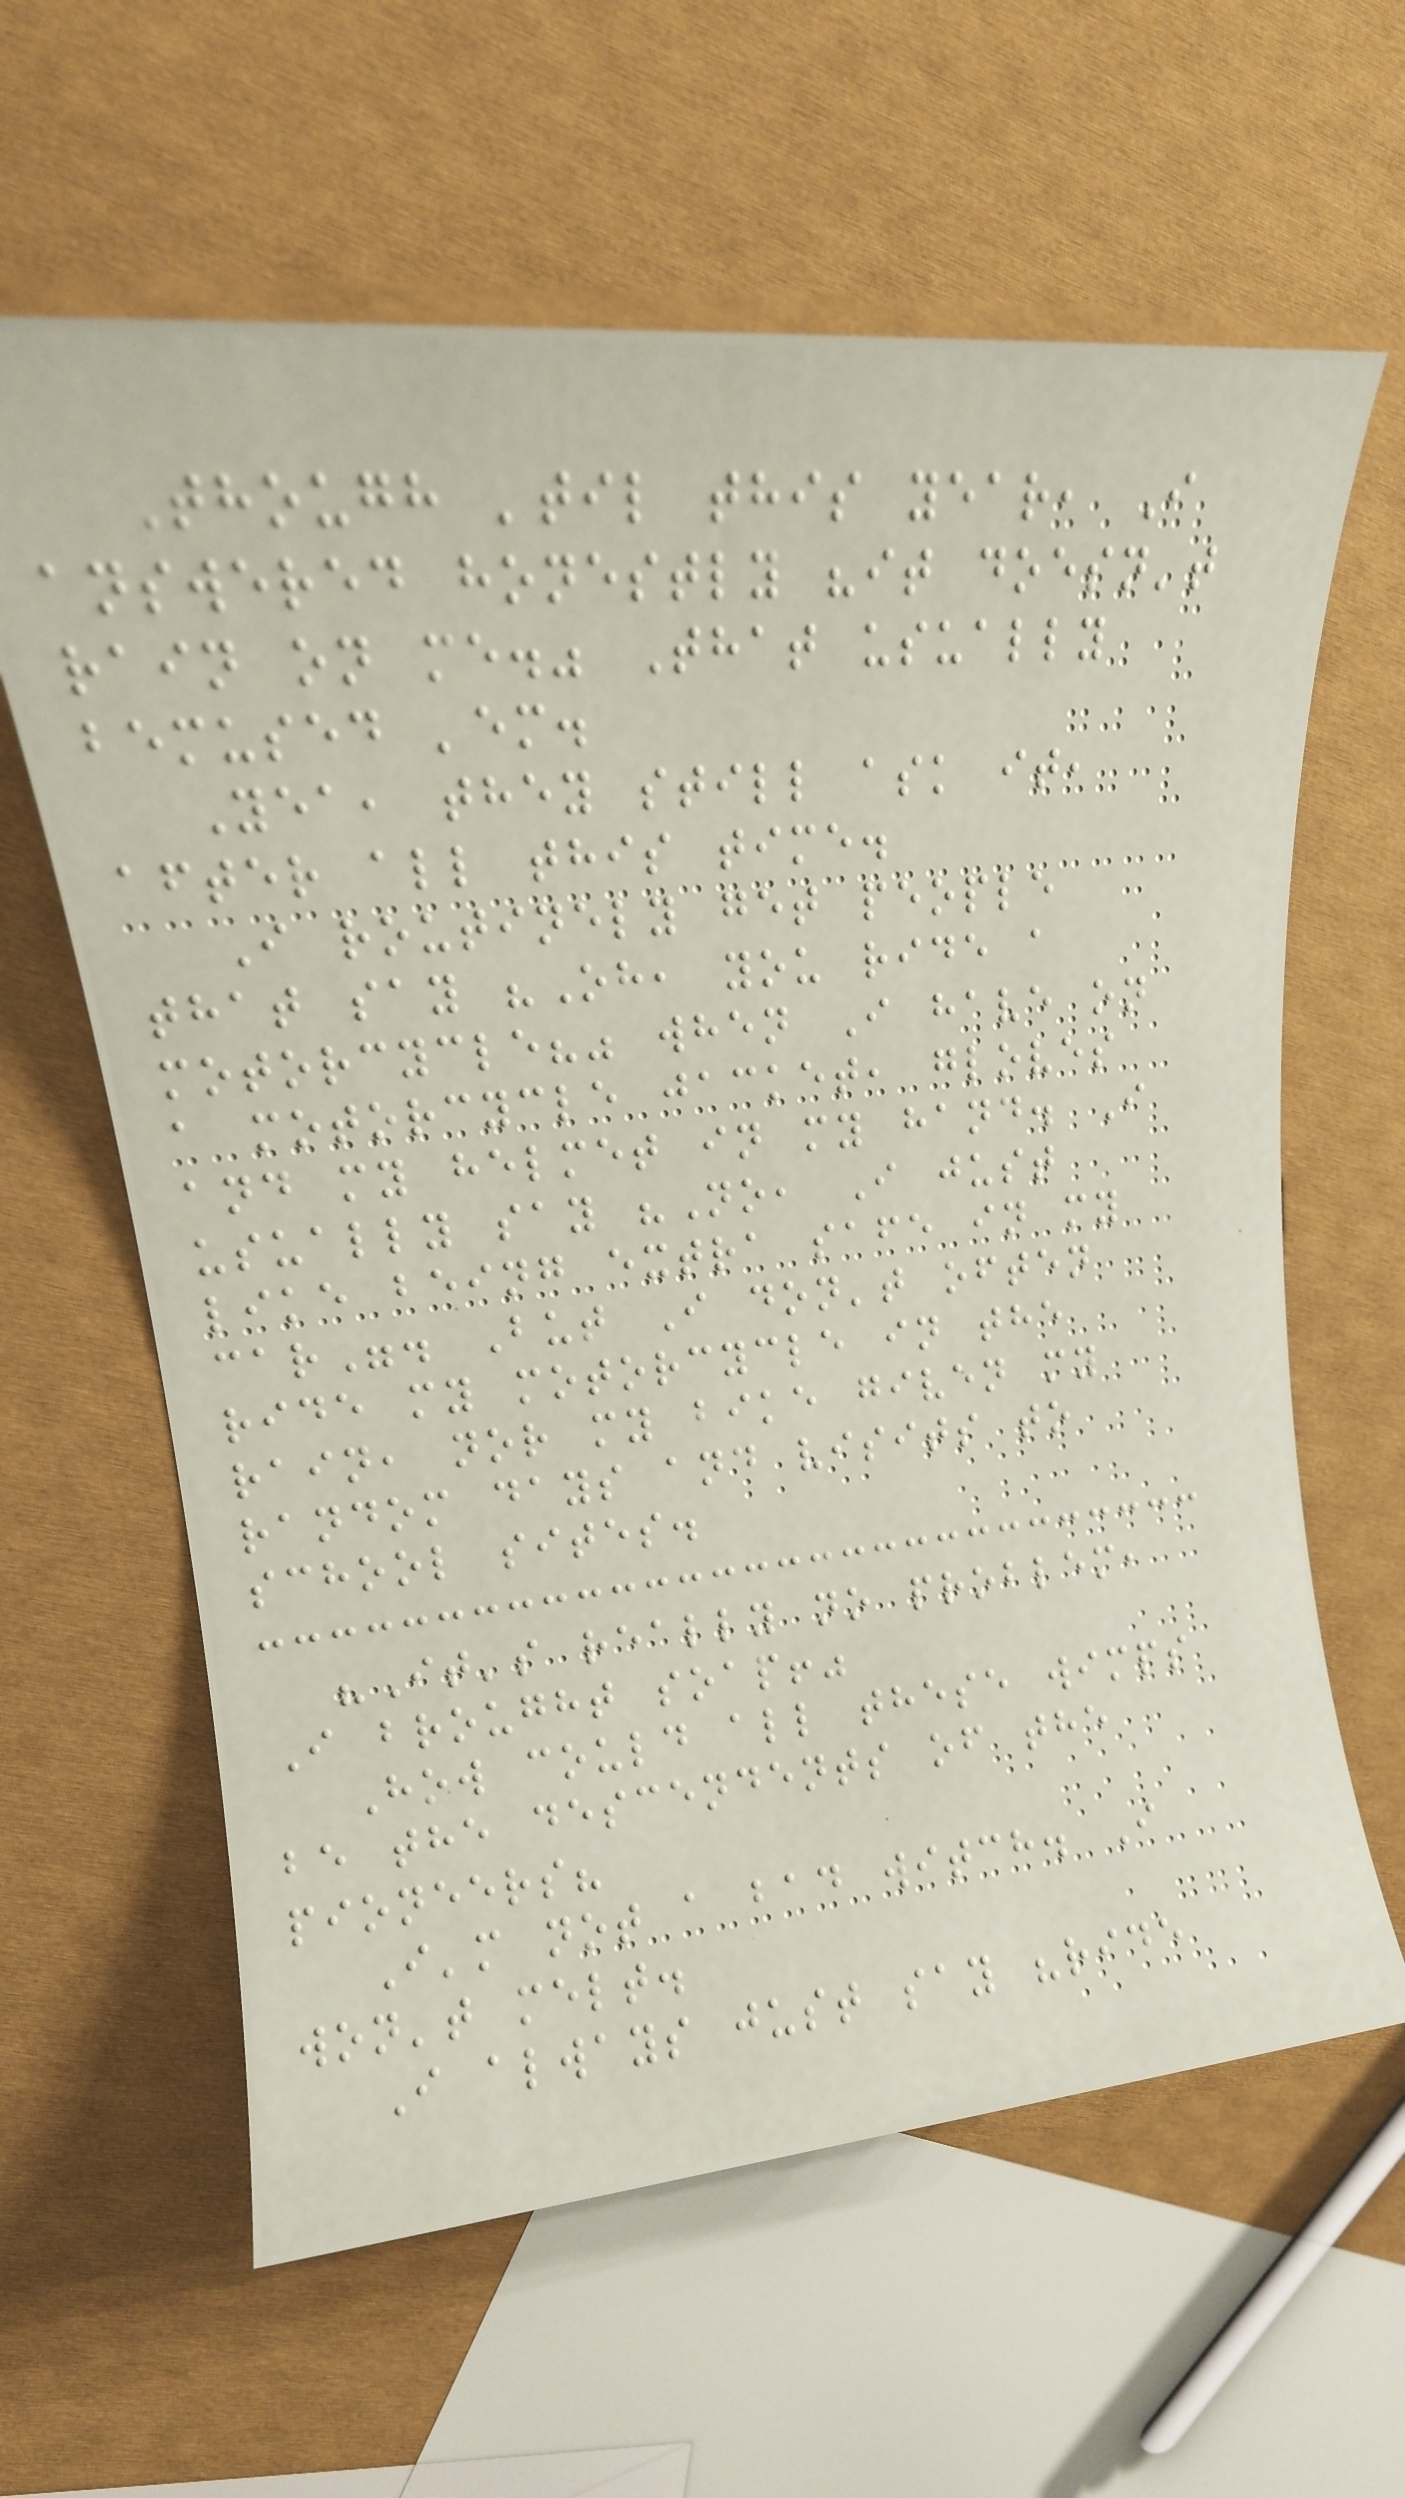Though 'til this year, I
answered honestly "it doesn't
rain on me." That usually
bemused 'em.
Yea, they still ask it,
after all this time.
I routinely get people
that say "Oh, you ride a
motorcycle?" when I have on
a motorcycle jacket, gloves
and my helmet in my hand. I
usually say "No, I just
like being extra safe in my
car". But I don't often
ride my motorcycle in the
rain, nor my bike given my
random days and visits to
school sites.
"It's really no problem,
I brought soap!"
How could all these wimps
be the descendents of the
pioneers?
I'm not a bad witch. I
won't melt.
I always just say "ride
